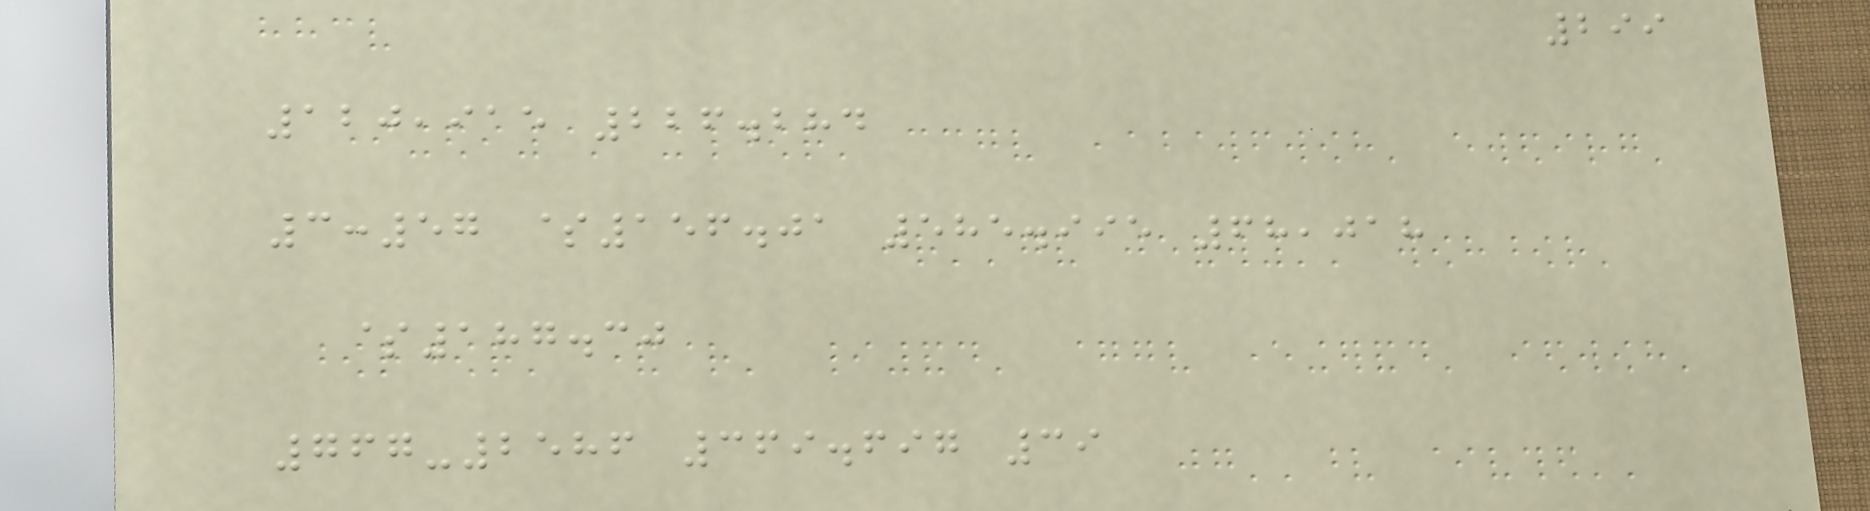299
120,915 226.284
3:57 $156.01 585.995 68,018
$187.30
767-2586 369.697 39
